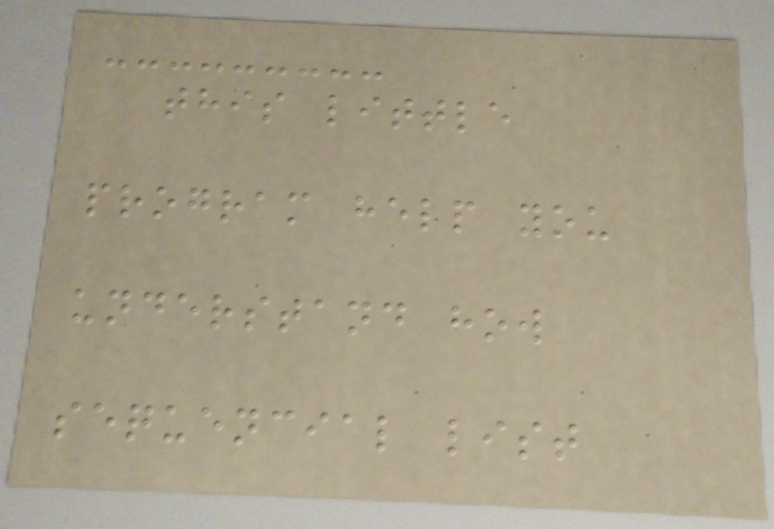this little
program help you
understand how
sequencial list
